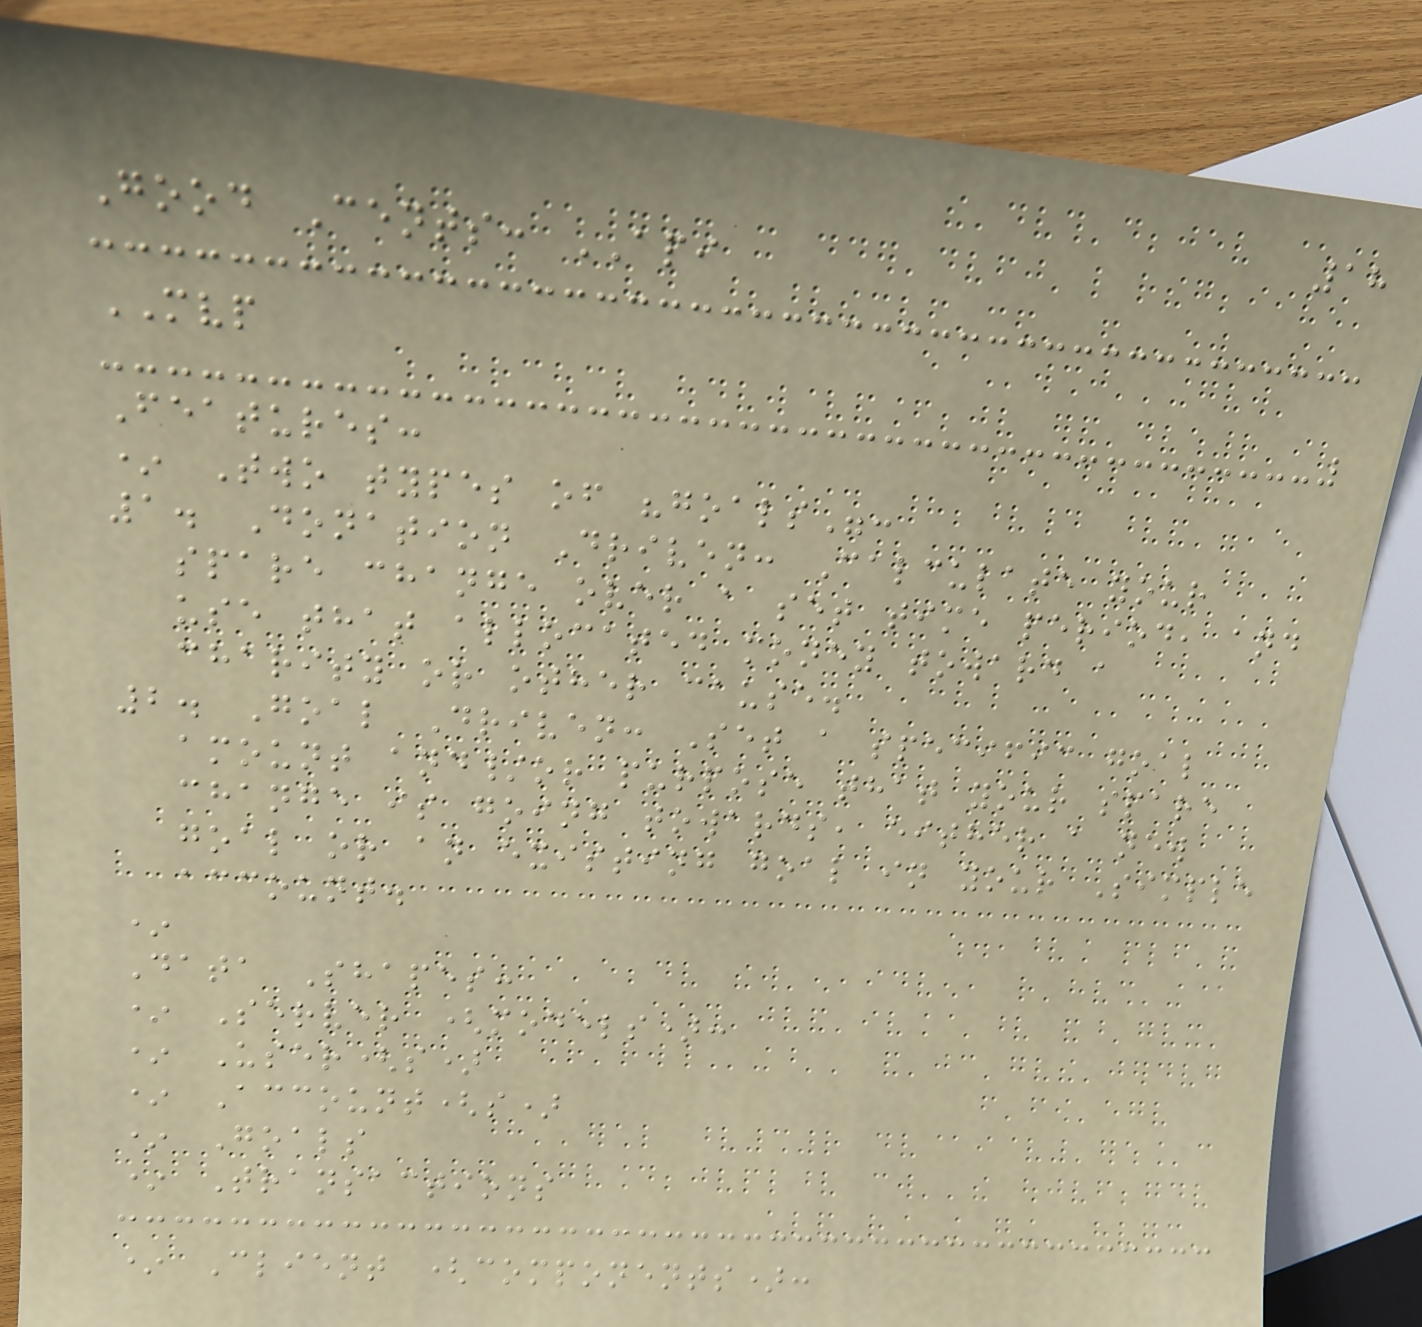18
Good Cents: API
MVP
Features:
* Two types of "goals":
1. Donation Driven: Calculate your
spare change over a set time period, and
use that allocated money toward a
charity or other cause.
2. Goal Driven: Set a specific goal
amount and/or purpose that your spare
change is going towards, either a new
goal or an existing goal in your Simple
account.
*
Data Shapes:
* Server (models):
* User(s)
* Account(s)
* Goals
* Transactions
* Client (components):
